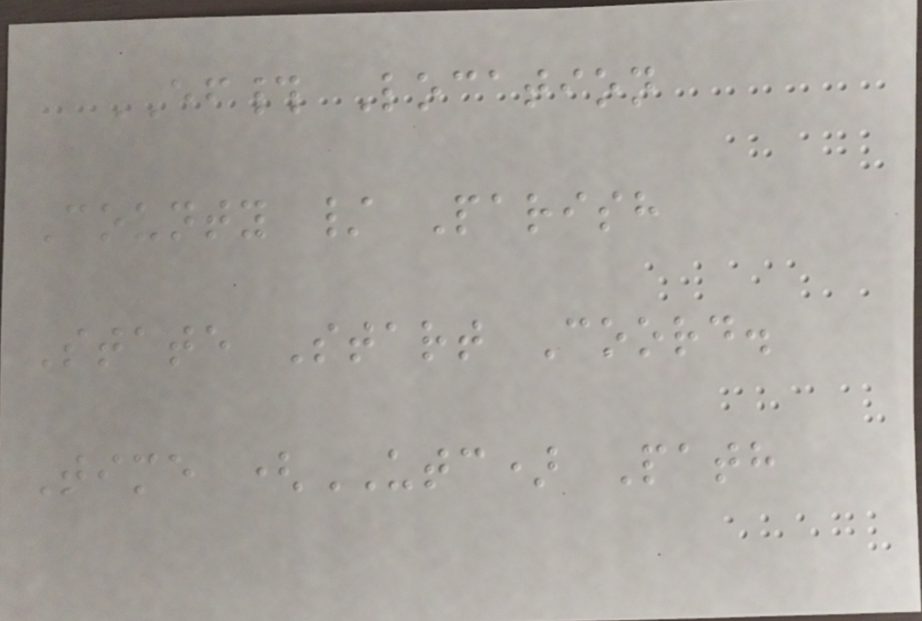EF# Location
County / Parish
State Start Coord.
Time (UTC) Path
